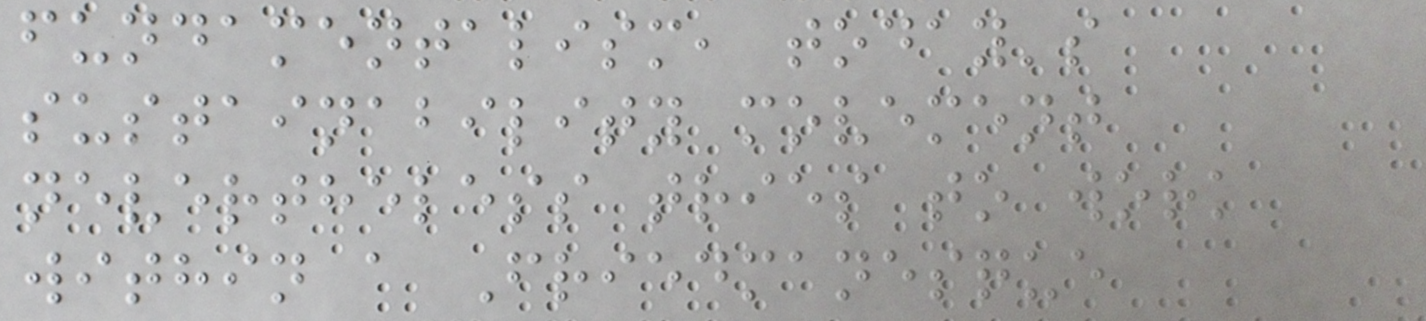fundamentalism, today's
sustainability movement
nevertheless tries to work
within a Friedmanesque
